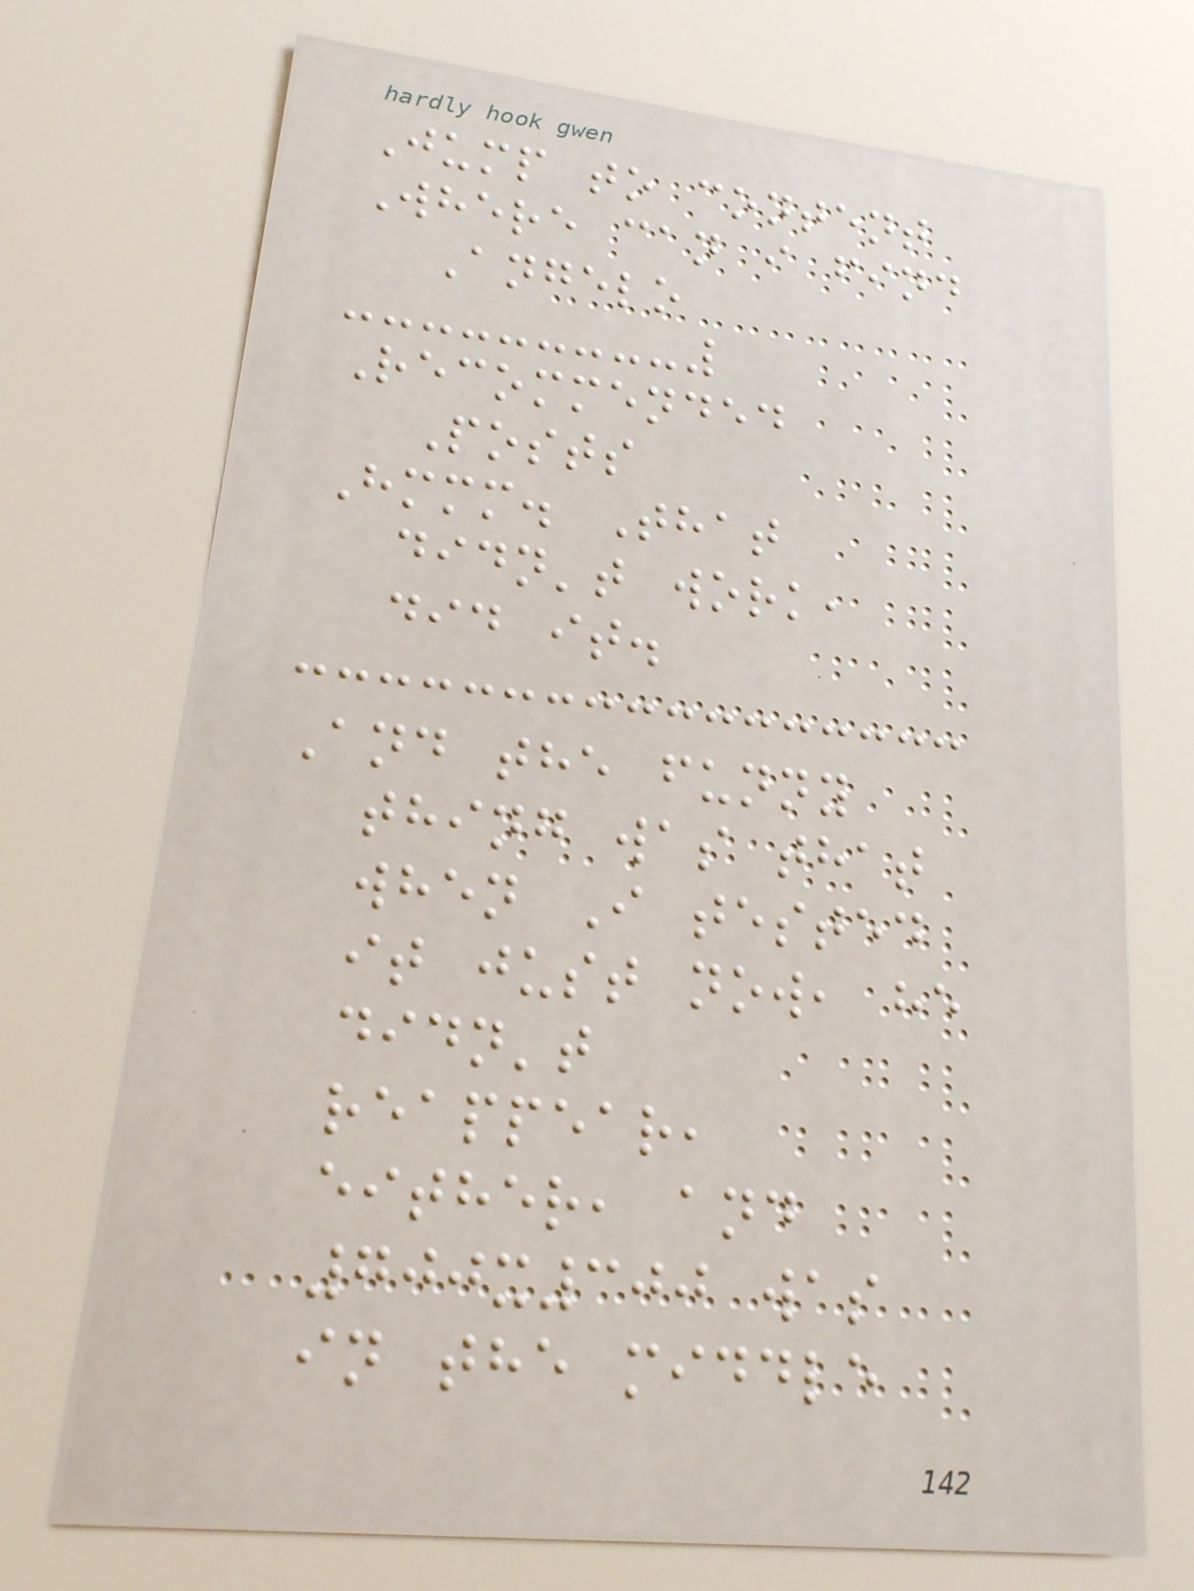Jump to content
Where can i find
Angelo
Recommended
Posts
Hmmm. That
didn't work,
did it.
And the funny
thing was that
when I tested
it just now, he
didn't
reappear,
either, and
700x300 was
in the middle
